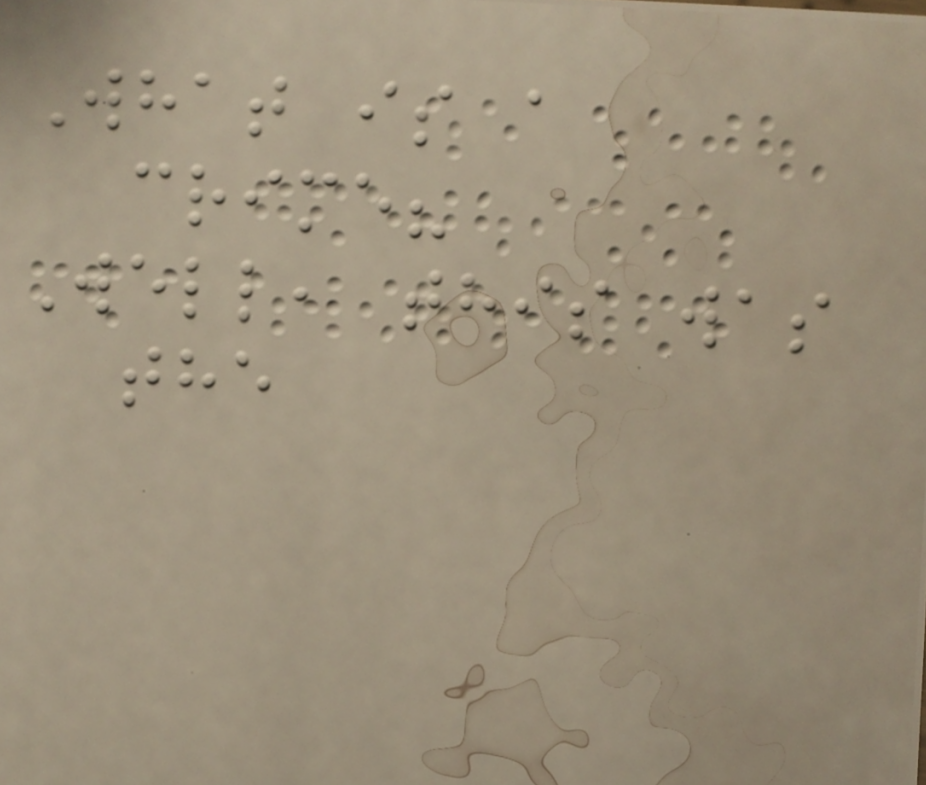What is a
crime?
Well, this was
the
